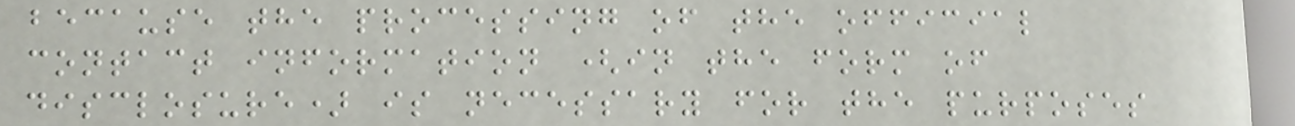because the processing of the official
contact information (in the form of
disclosure) is necessary for the purposes
